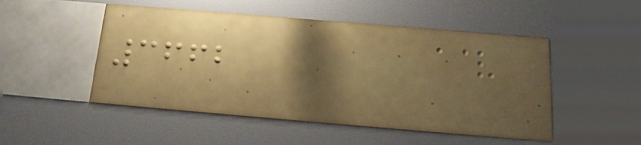3662
